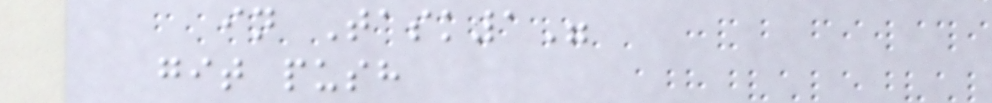in Task1"
git push
